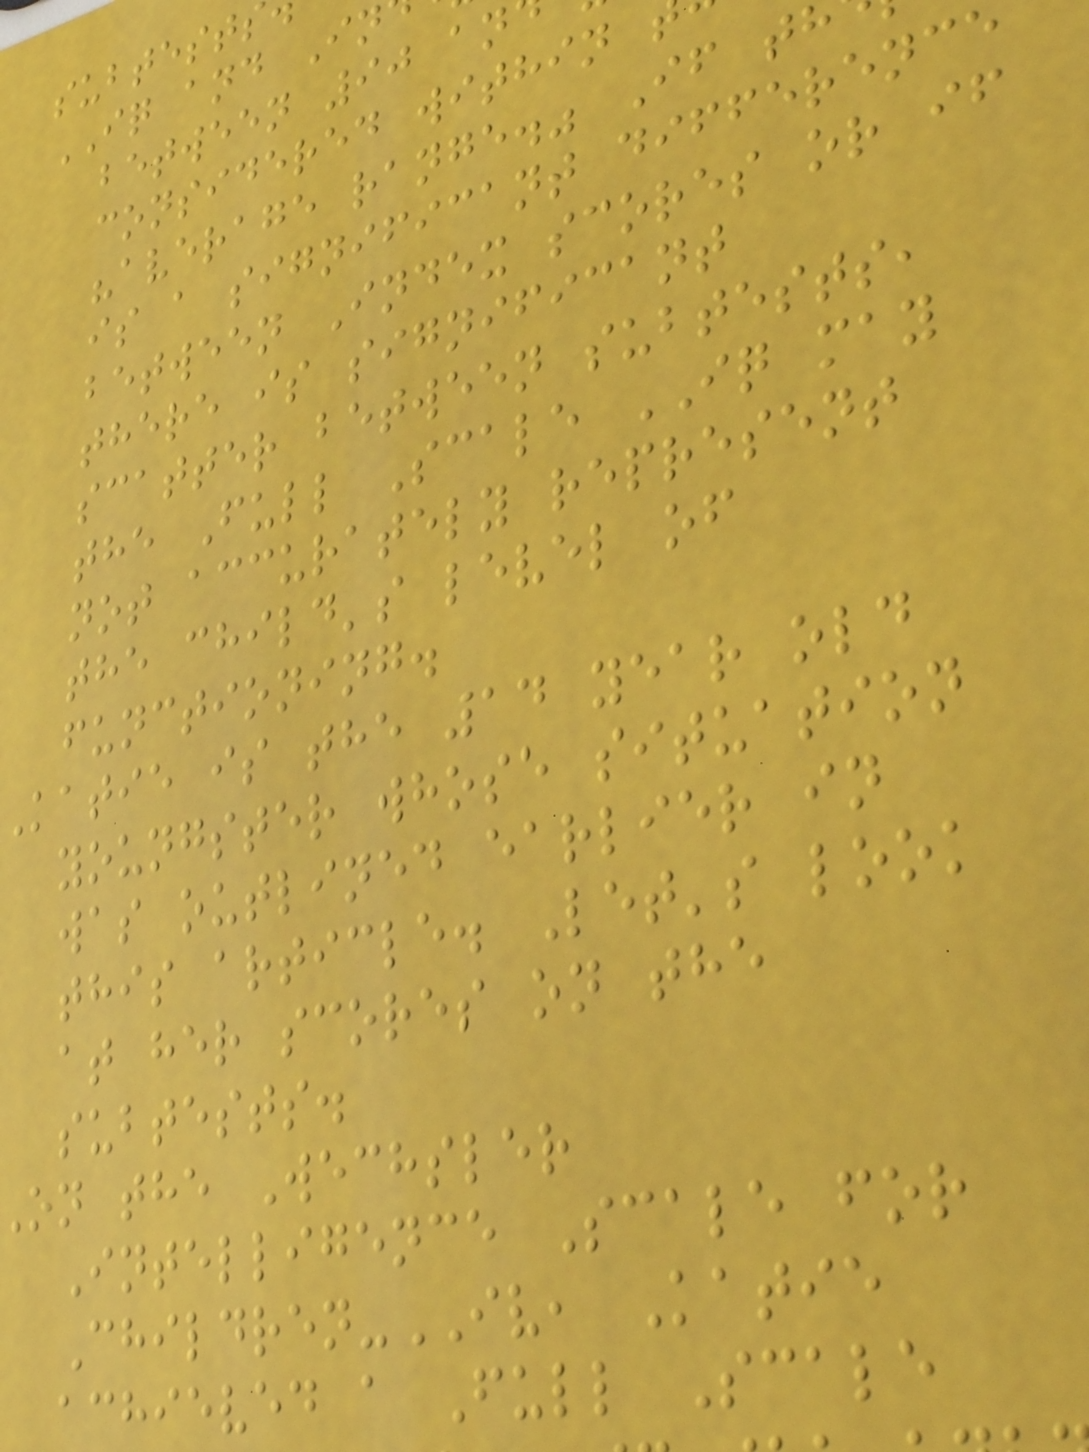subtests
IQ and In
between 90 an
considered within
"average range." If t
is a significant difference
between Index scores or if
there is significant
scatter between subtests,
the Full Scale IQ may
not accurately represent
the child's level of
functioning.
Katie is the 14 year old
youngster whose situation
was outlined earlier in
this article. Let's look
at her scores on the
subtests.
on the Wechsler
Intelligence Scale for
Children-IV, Katie
achieved a Full Scale
